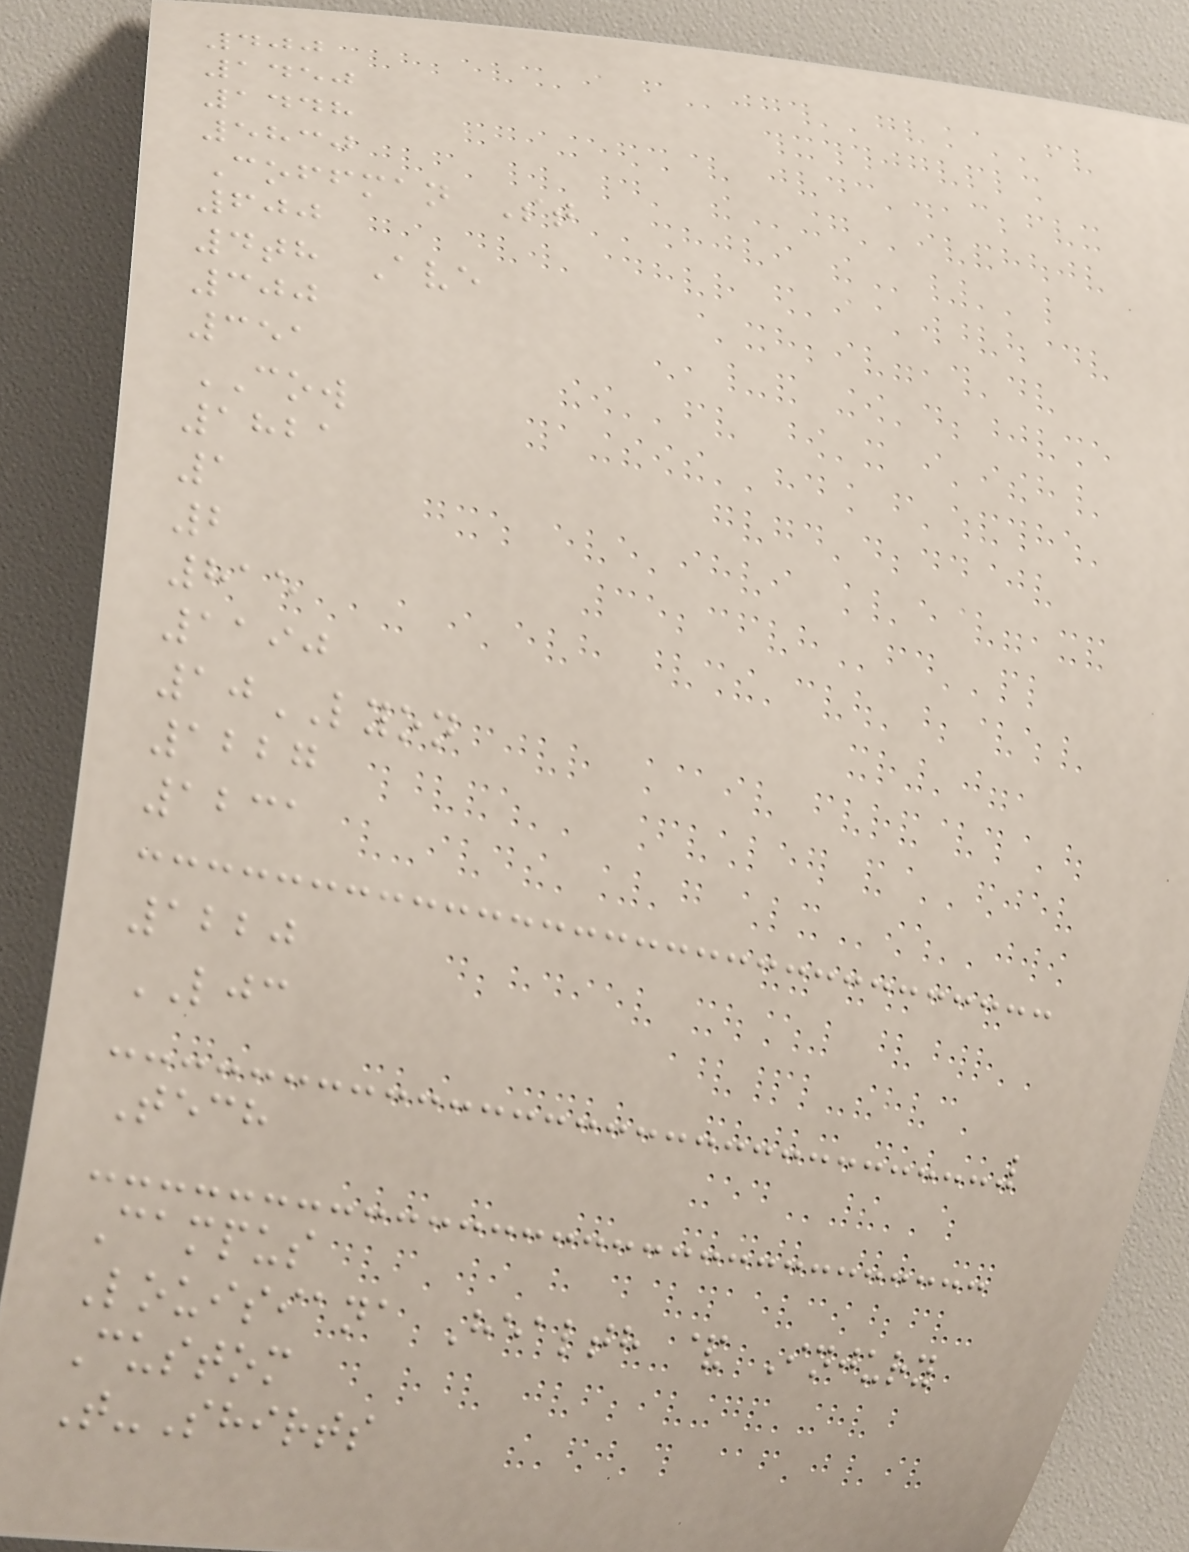400
1450
1448
5830
Coffman St
600
4th Ave
300
351
COW
1821
1
2
815
1190
10LYON
1227
1231
1220
LJC
Tech
Campus
Louisiana Health & Injury
Custom
T-Shirts
